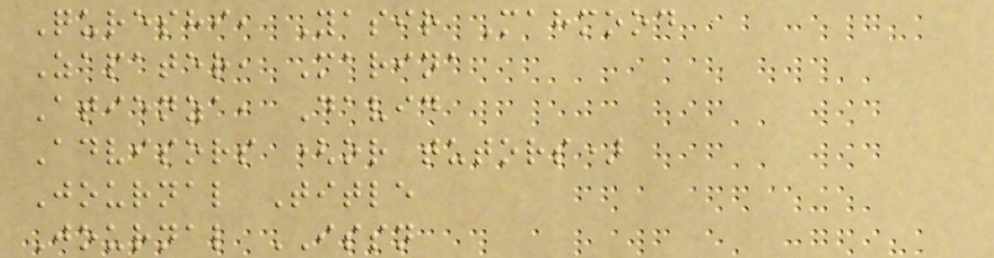Qureshi, Yasir Mahmood
Zapater, Marina
Atienza, David
Advisors (or tutors)
Journal Title
Journal ISSN
